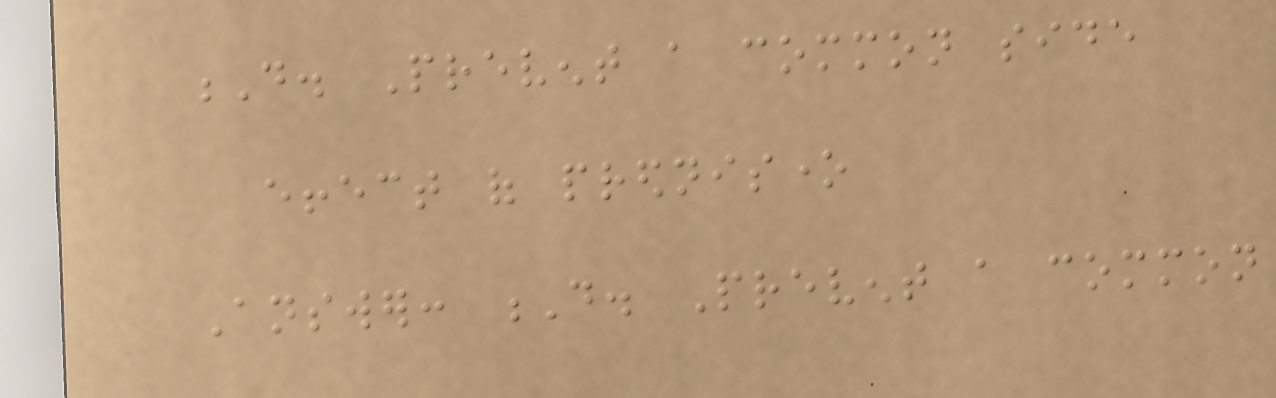D. Prevent a common side
effect of prednisone
Answer: D. Prevent a common
